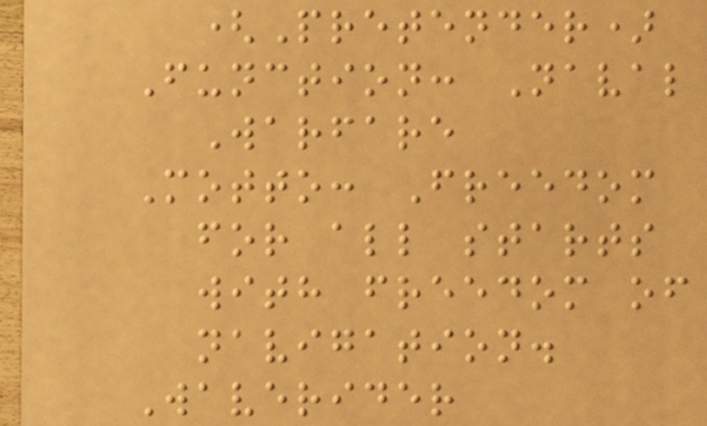(Pretender)
Function: Naval
Warfare
Motto: Freedom
for all starts
with freedom of
navigation.
Waverider
